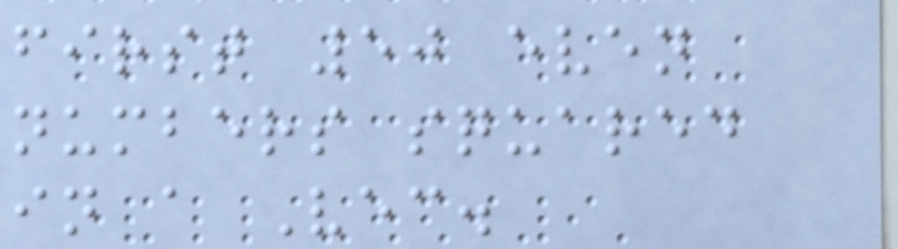first 50 even
numbers squared
in a Vec.
